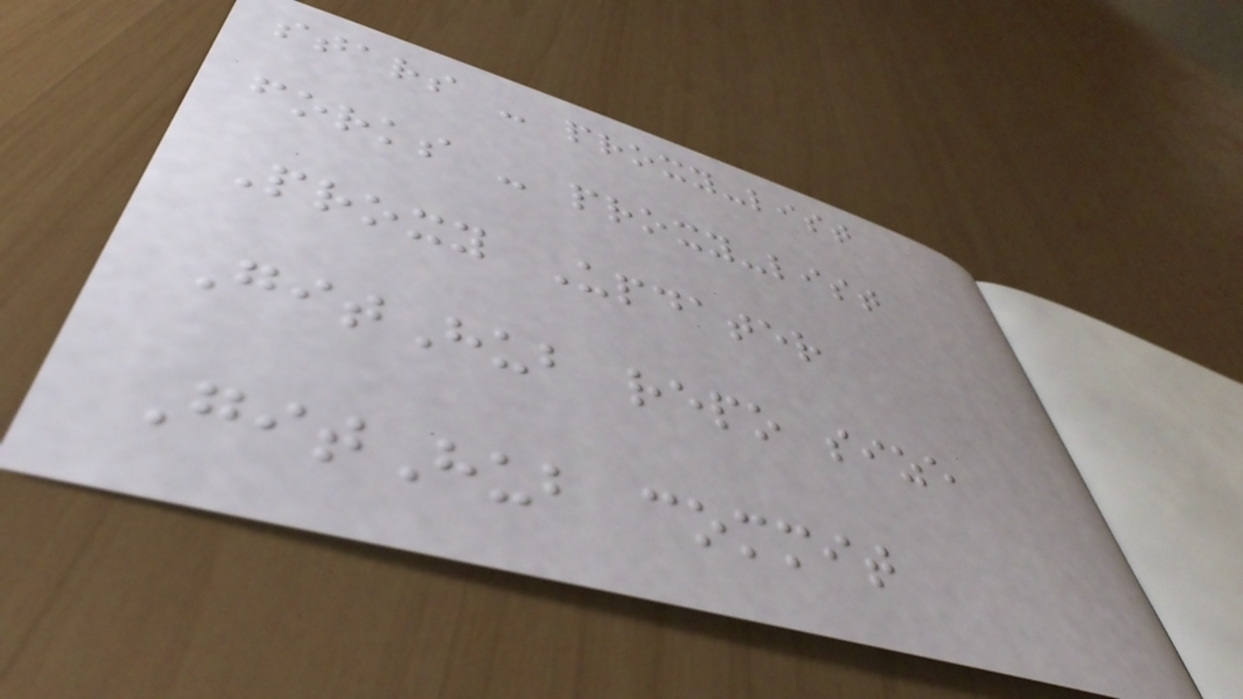stars - proxy-list
forks - proxy-list
Proxy Updater
GitHub repo size
GitHub commit
